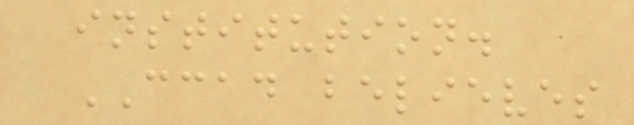institution.
CCAD believes
